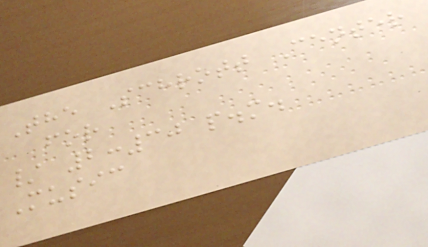The Schrott Center
for
/ 2:30 p.m.
Music
